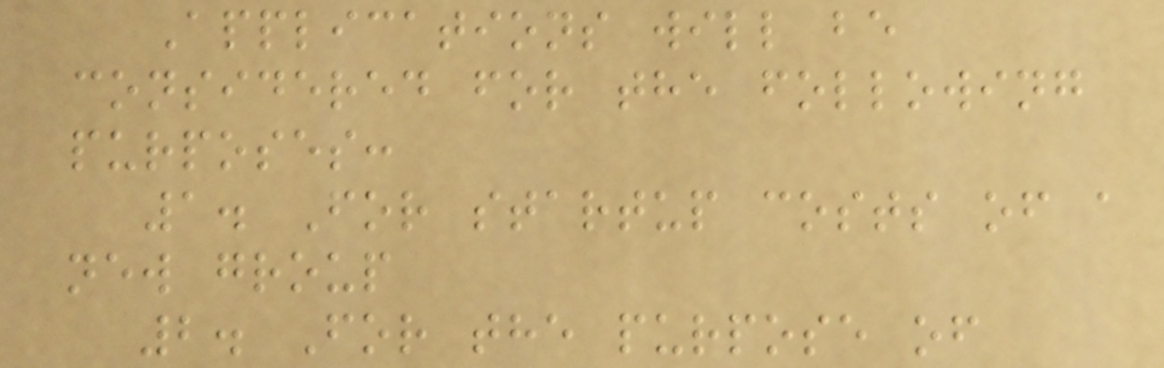Applications will be
considered for the following
purposes:
1. For startup costs of a
new group
2. For the purpose of
